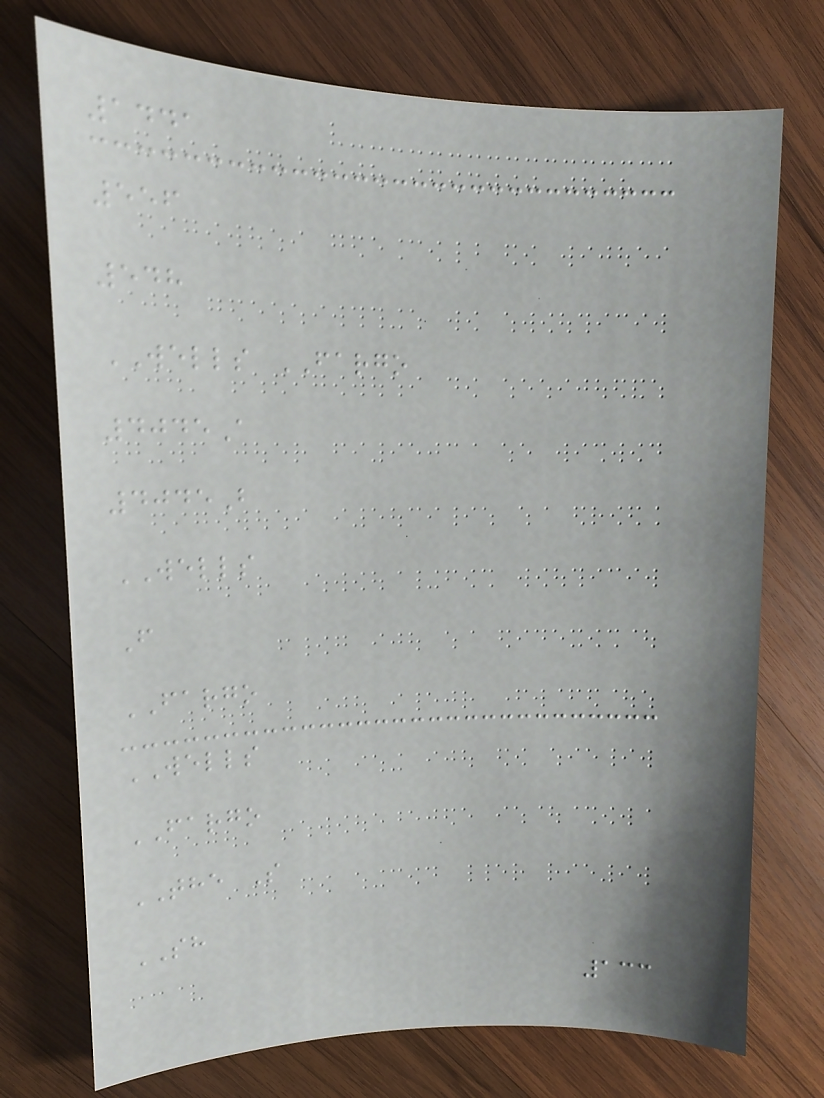1441
556
548
WELLS FARGO
4045A
4045B
WELLS
F
FARGO
WELLS
FARGO
THE S
SH
133
